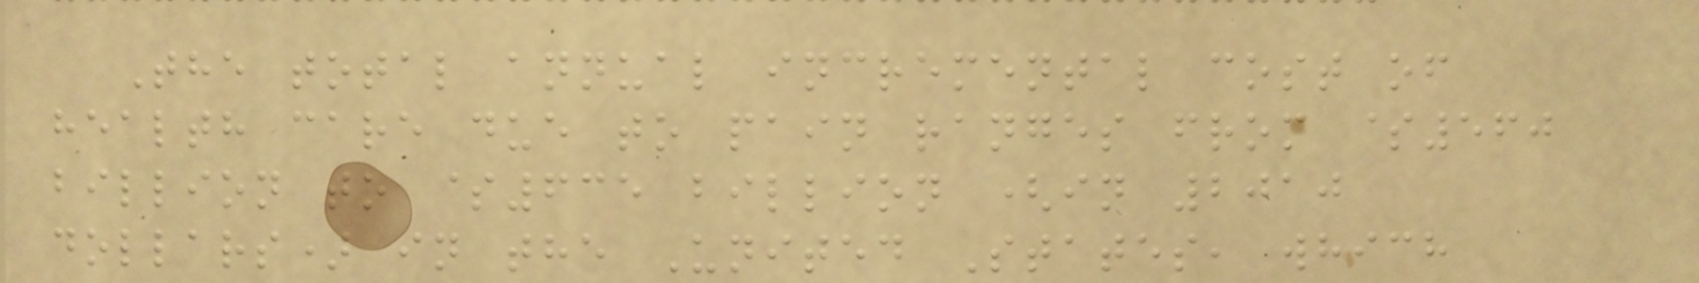The total annual incremental cost of
health care due to pain ranges from $560
billion to $635 billion (in 2010
dollars) in the United States, which
